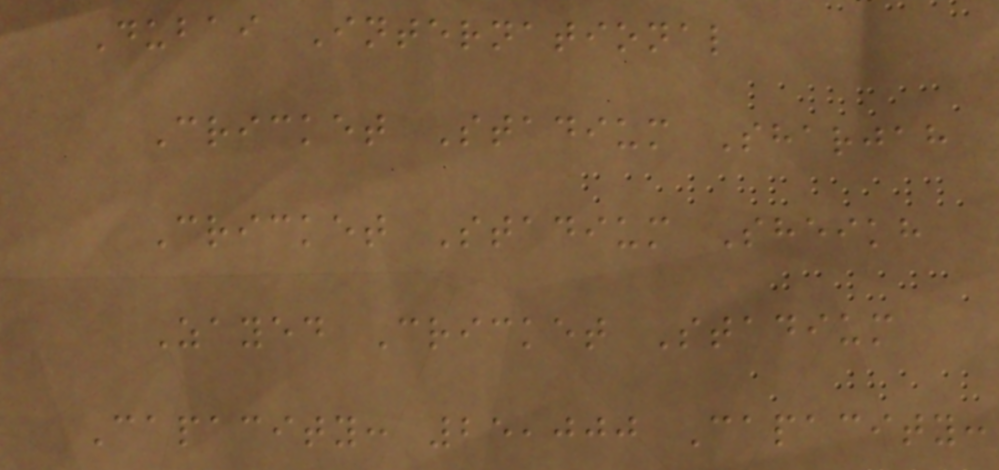Dubai International
Cricket Stadium Sharjah
Cricket Stadium Sheikh
Zayed Cricket Stadium
Capacity: 25,000 Capacity:
